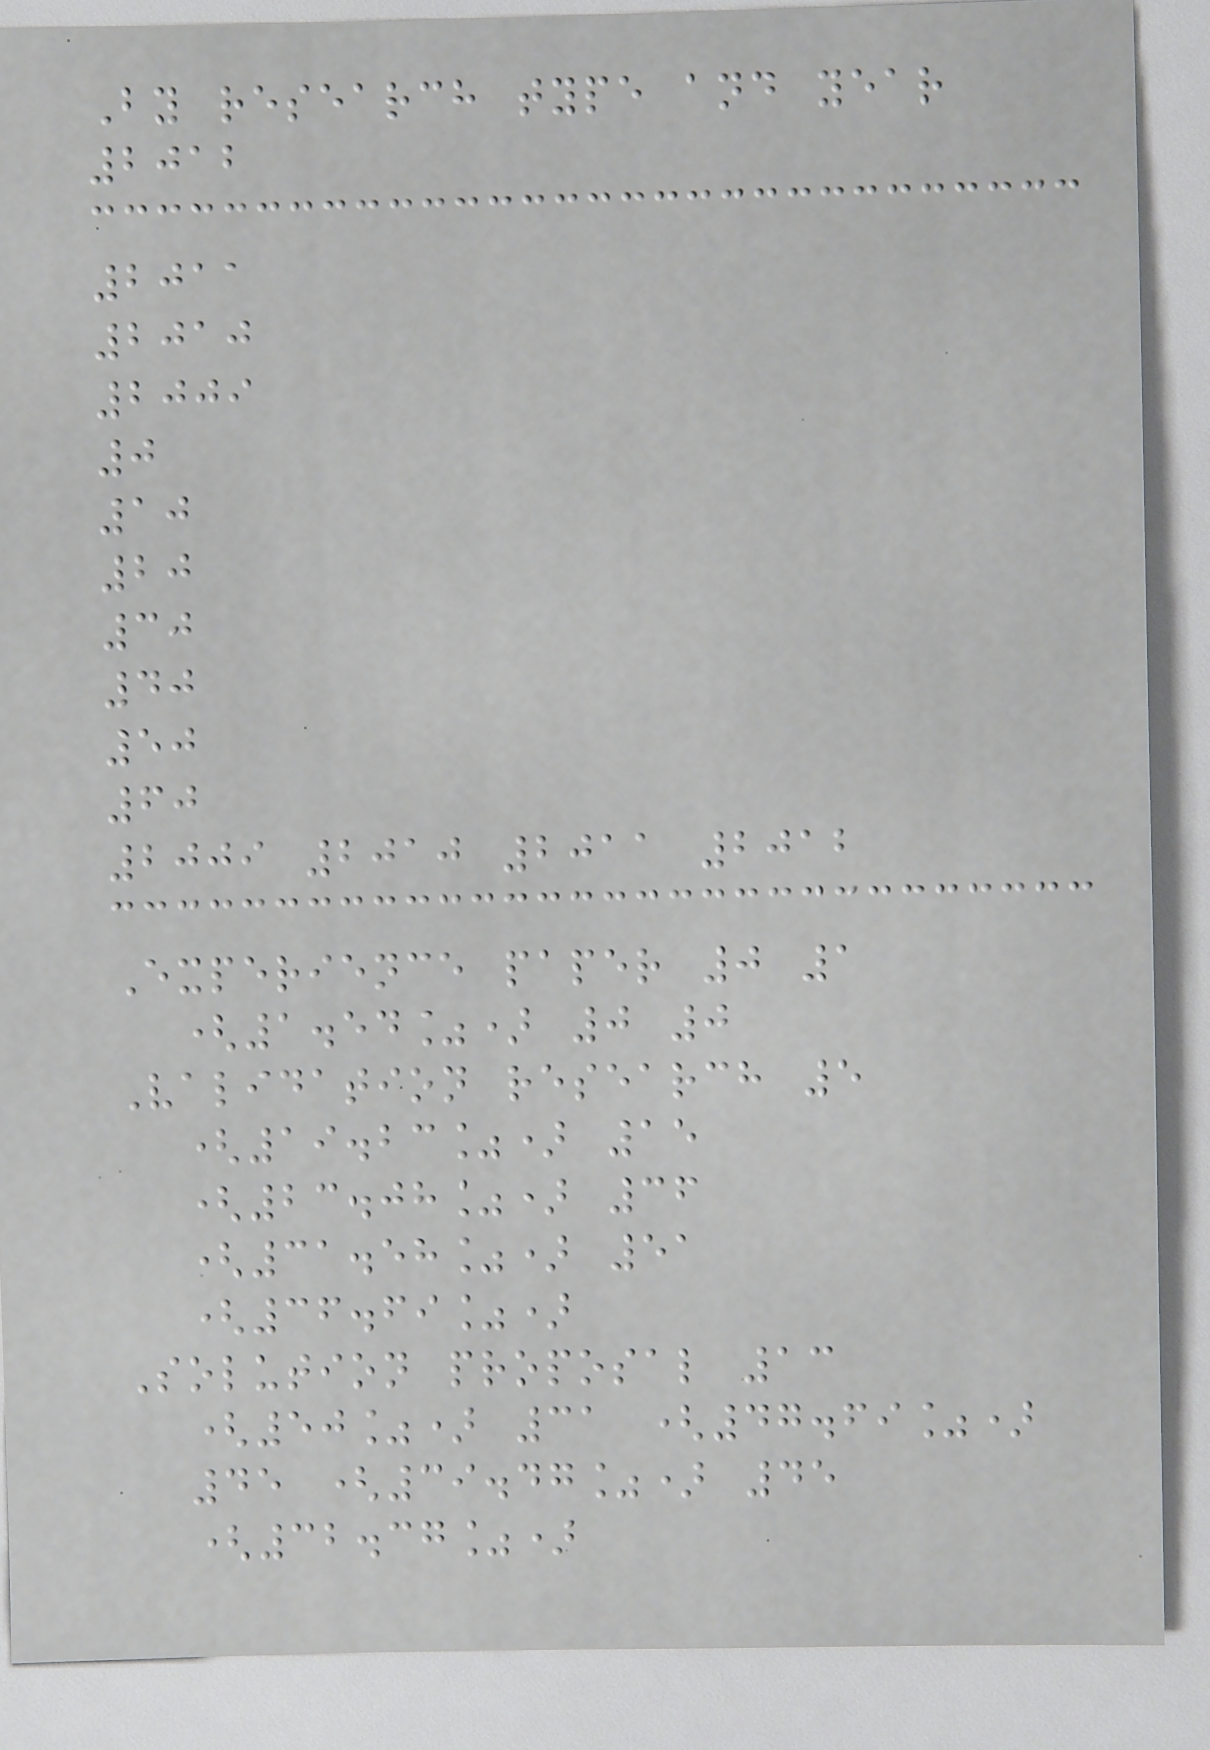By research type and year
2012
2011
2010
2009
0
10
20
30
40
50
60
2009 2010 2011 2012
Experience paper 0 1
(1.54%) 0 0
Validation research 5
(19.23%) 15
(23.08%) 36
(31.58%) 51
(36.69%)
Solution proposal 13
(50%) 31 (47.69%)
45 (39.47%) 45
(32.37%)
